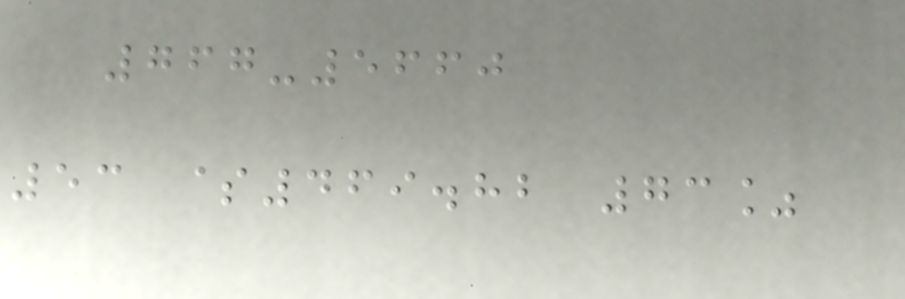767-5660
53 $469.82 73%
